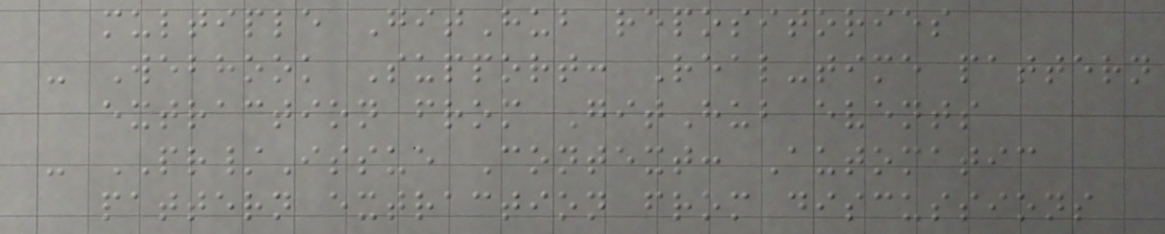multiple GitHub repositories
- Webhook Support: Real-time pattern
extraction from GitHub events
- PR/Issue Context: Automatic
pattern extraction from discussions
